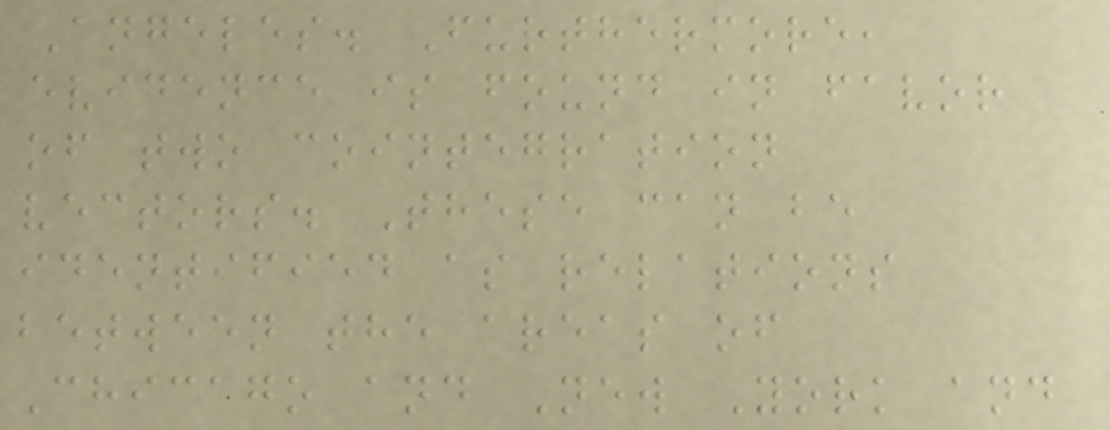Angeles. Furthermore,
evidence is found in favor
of two cointegration
vectors. These can be
identified as relations
between the areas of
Chicago and New York and
